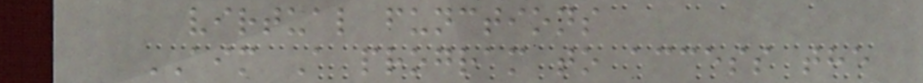virtual functions
AIM A program to access the
